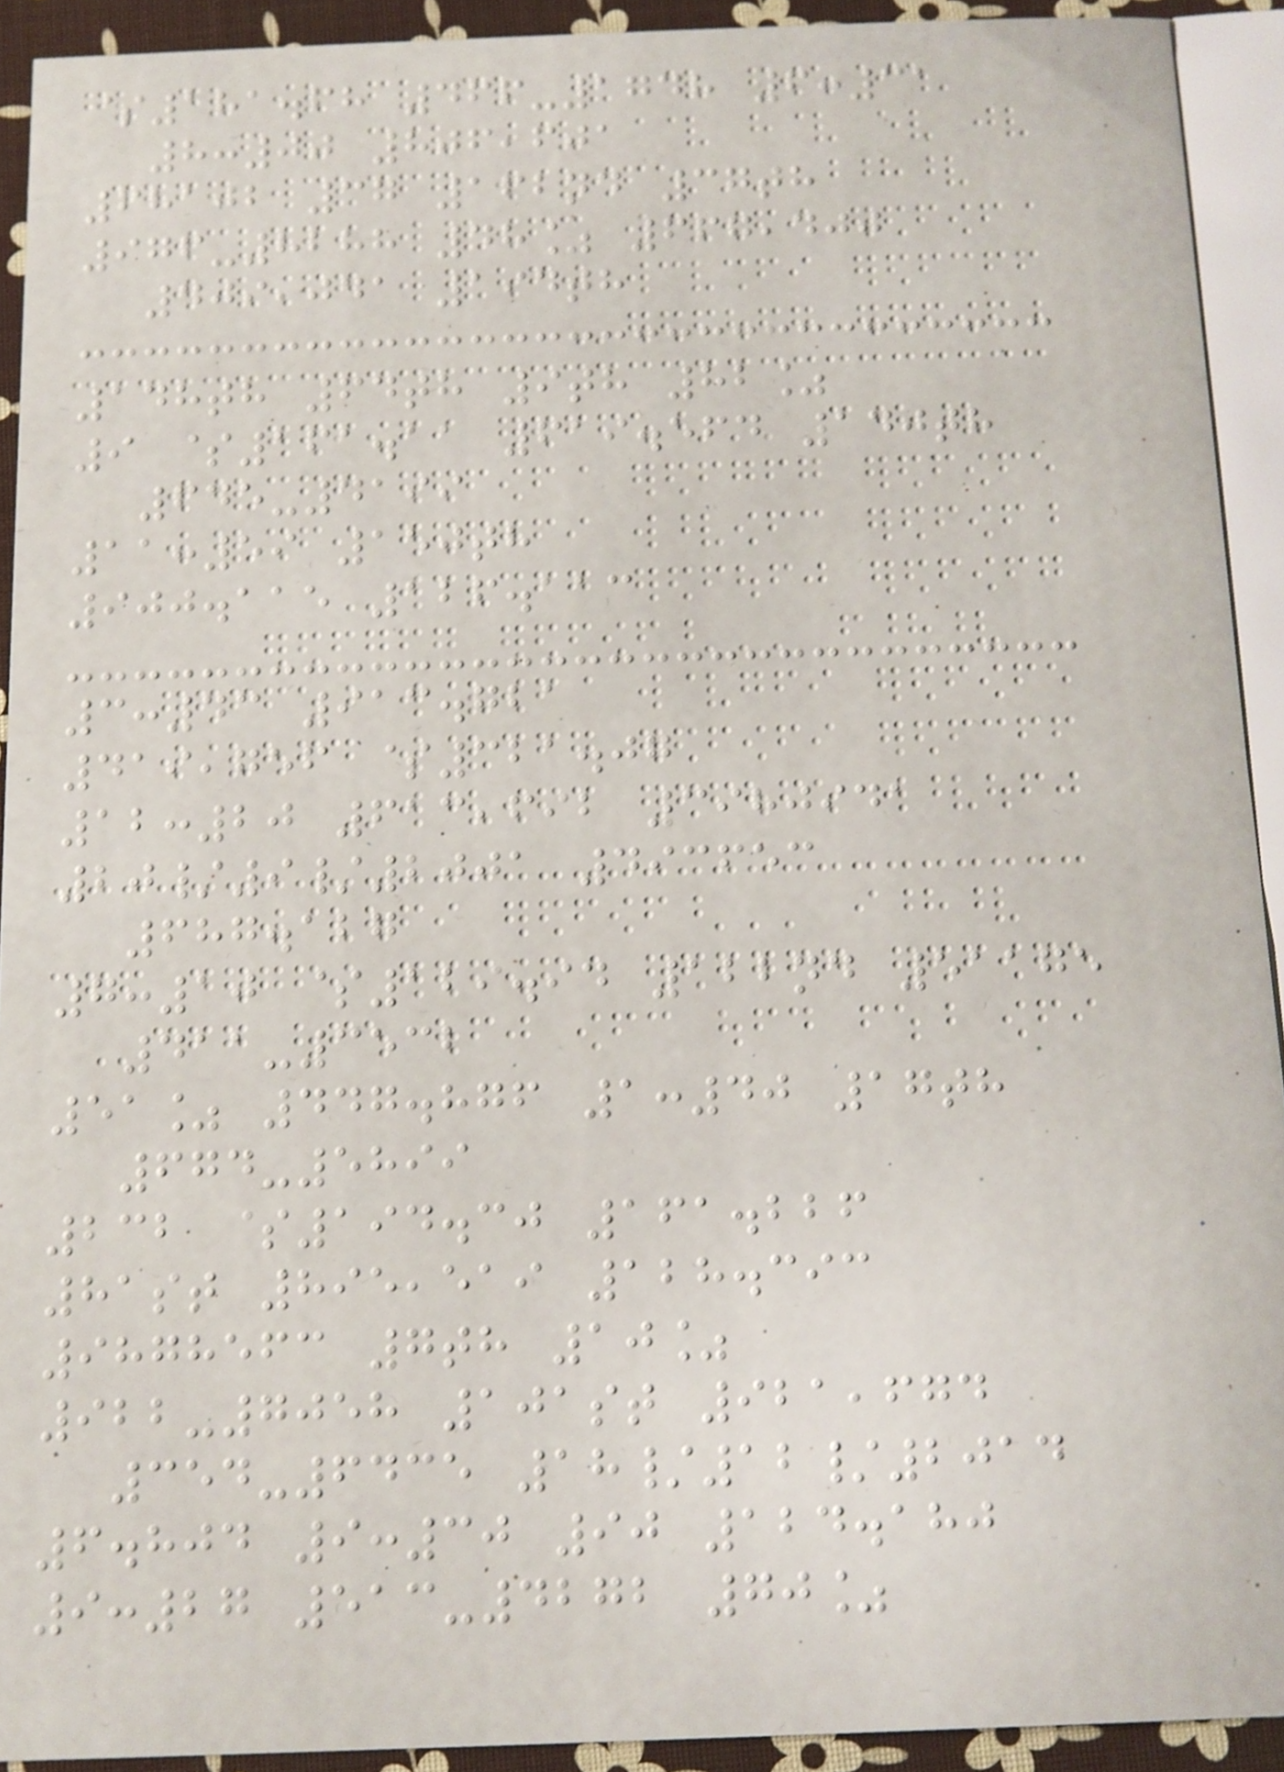$181.68 466-1748 6:31
8:00 806,601
68102 37 162nd 37th
976-8288 48% 667,400
409,041 194th
148th 64th 9th 82%
9 $161.11 619.564 140th
645-4199
11:59 150th
900.115 126.113
3:43 913.721
419,756 $321.07
12:20 613,692 3980941
20/9/2001 493653
687.127
7:10 $129.94 122nd 51175
411-3532
51% 447.876 1:40 17th
674-5899
232 $194.30 161.226
81st 895,519 128.393
9878563 7th 10%
922-7058 101st 921,674
354-6435 18/12/2014
6.804 9:30 90 124.180
9:27 513-4272 70%
